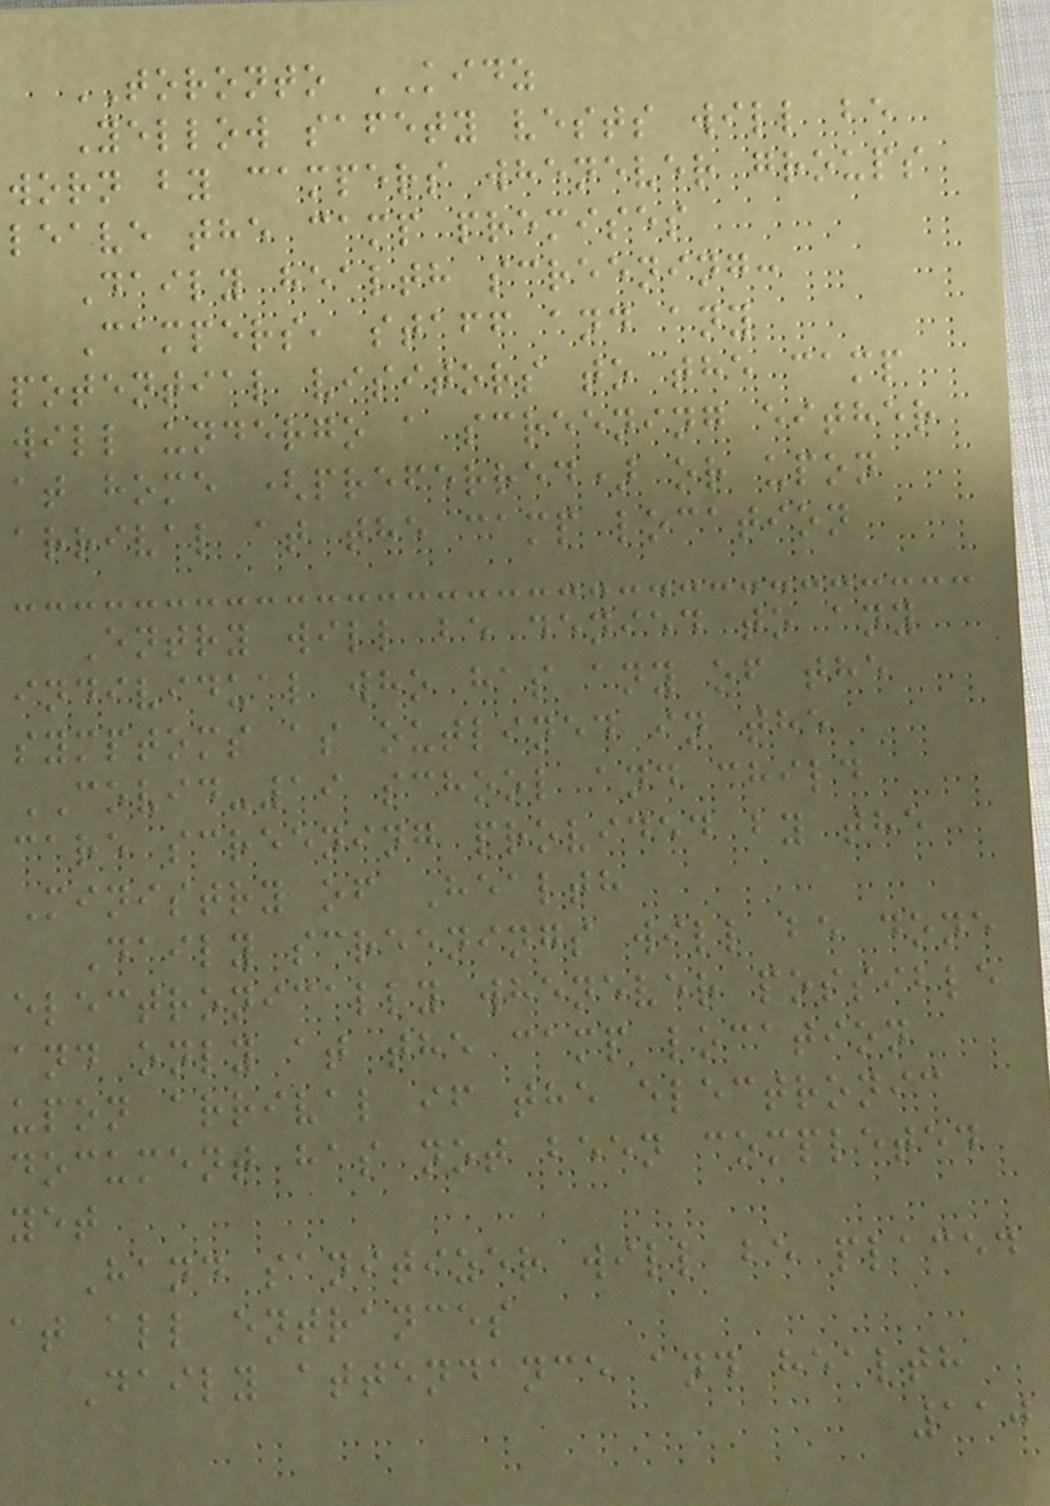TORONTO KIDZ
Yellow safety vests will be
worn by campers whenever groups
leave the camp premises
Daily health screening:
Campers, staff and any
potential visitors to the camp
will undergo a screening either
at home (preferred) or upon
arrival at the camp location
Entry will be denied to any
individual who has any of the
symptoms as outlined in the
COVID-19 school and child
care screening provided by the
Ministry of Health
Daily screenings will be done
electronically whenever possible
and only at the camp location
upon arrival if the electronic
document has not been completed
yet
Hand sanitizer will be placed
at all entrances
Daily attendance and health
110
